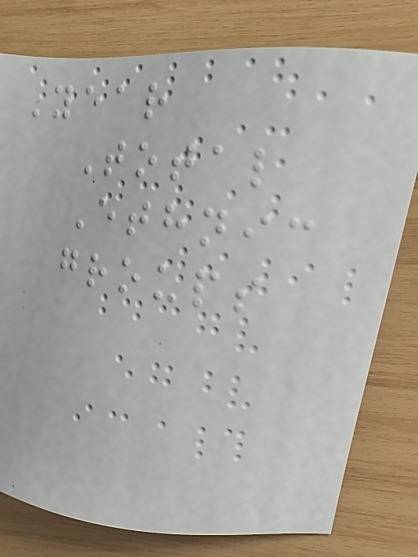Year
Total
Ethnic
groups
